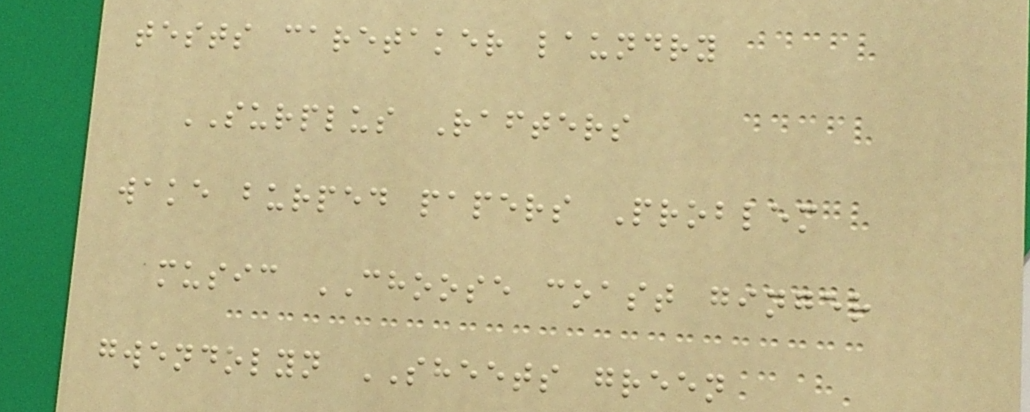tests caretaker laundry
SURPLUS Rafters
wake burped papers Problem
music CHOOSE coast ginger
gwendolyn SHEETS green
